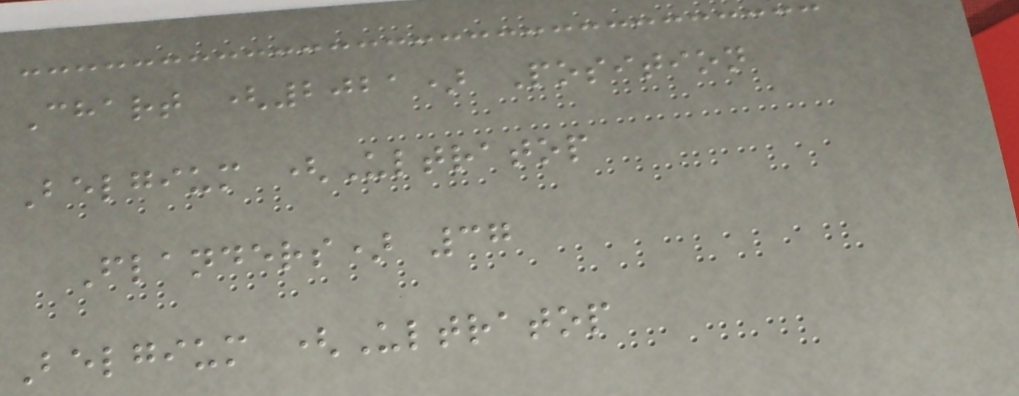Chart (2021) Position
Belgium (Ultratop
Flanders) 37
Belgium (Ultratop
